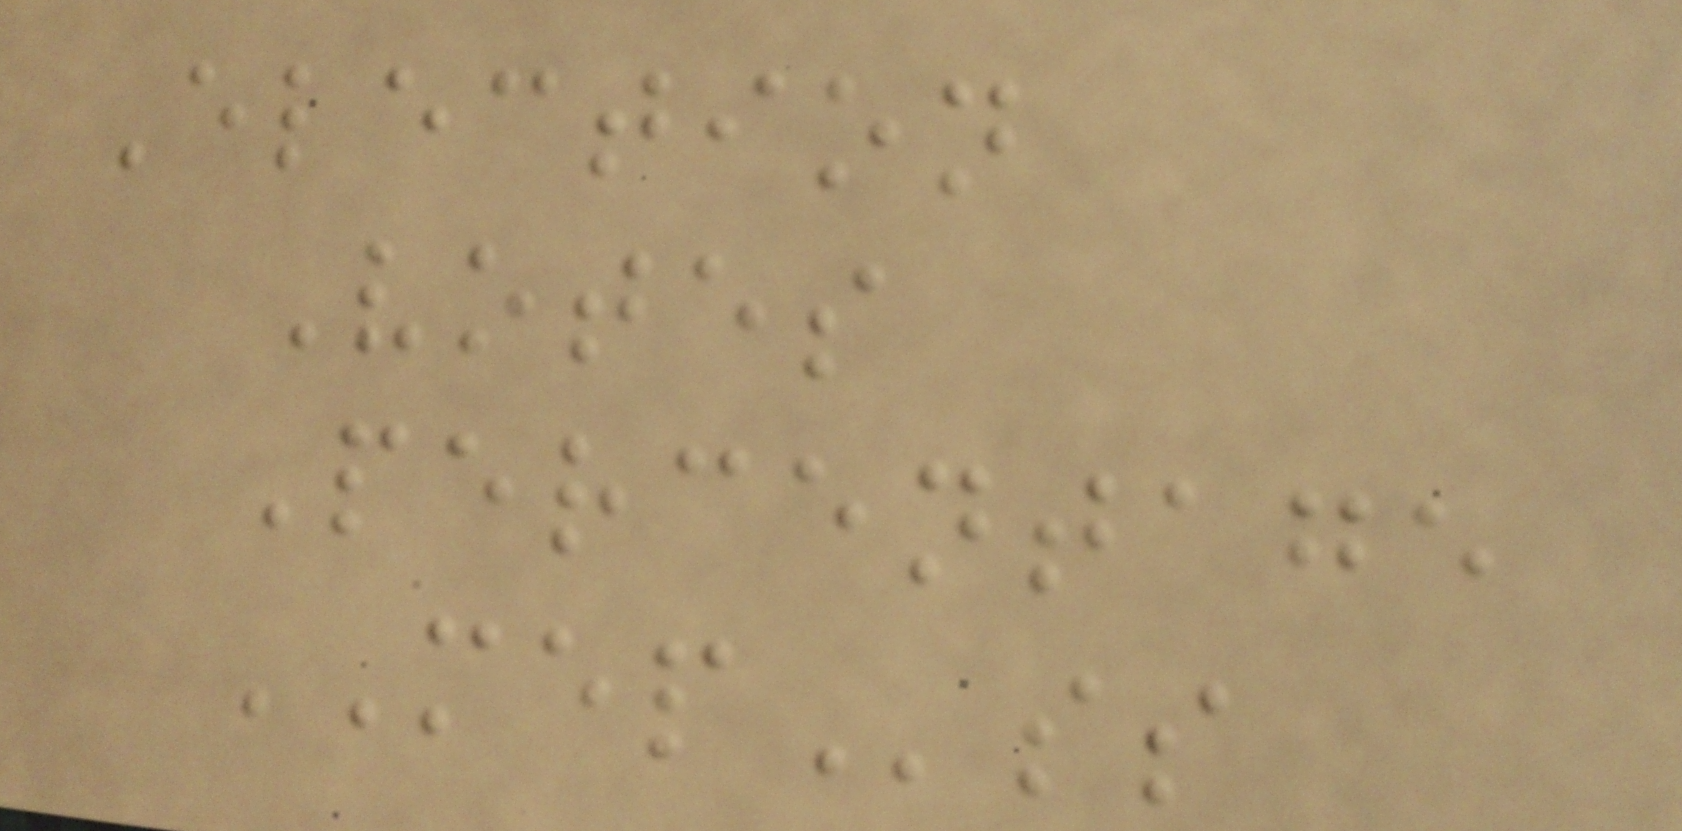Election
Votes
Percentage
MEPss
